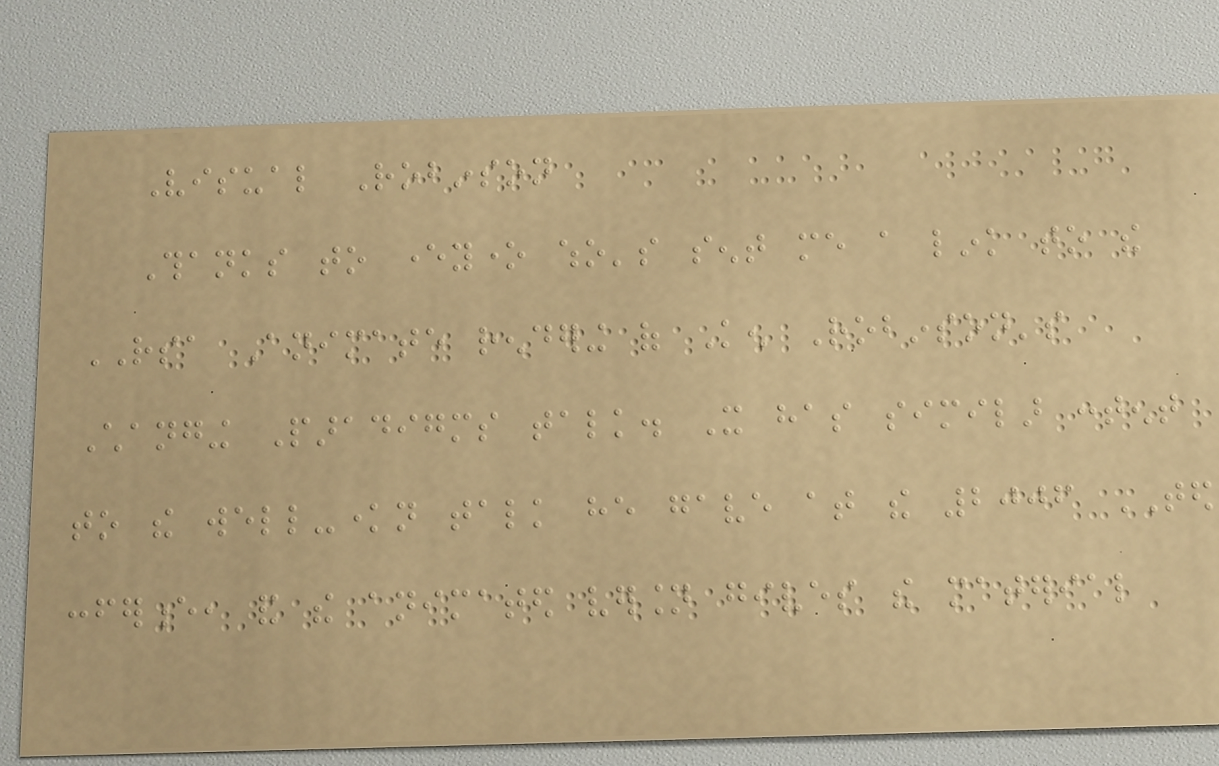Visual Robinson
Thanks to everyone who's sent me a link to the
RSA Animate rendering of Ken Robinson's
Changing Paradigms talk. It has similar content
to the well-known talk he gave at the 2006 TED
conference, and the animated version gives the material
